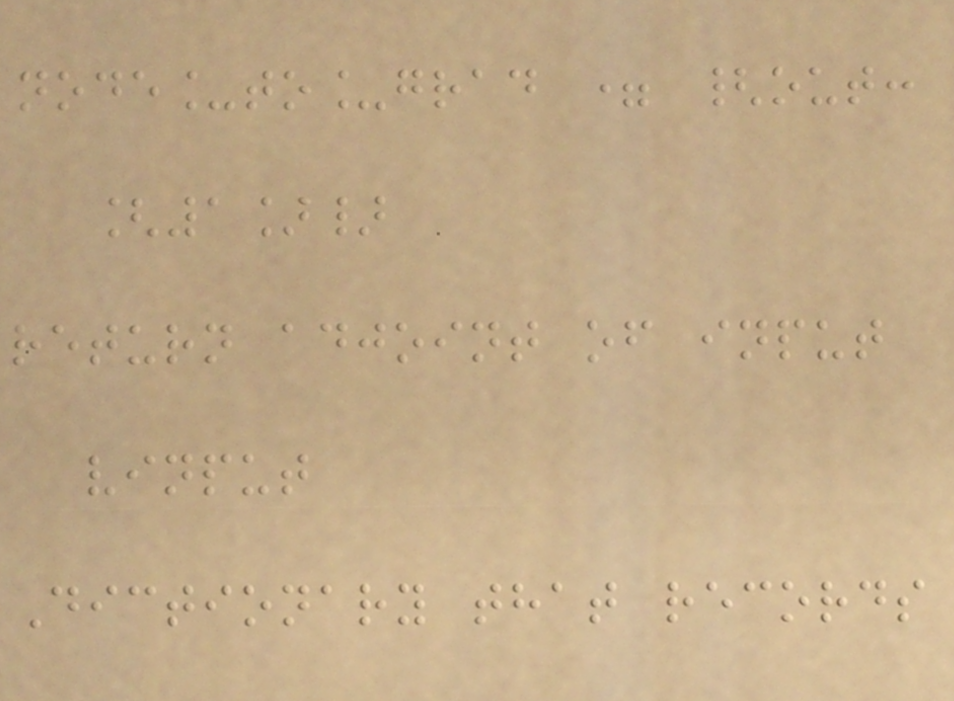node_to_grad = {out:
[1]}
return adjoint of input
vinput
Dictionary that records
